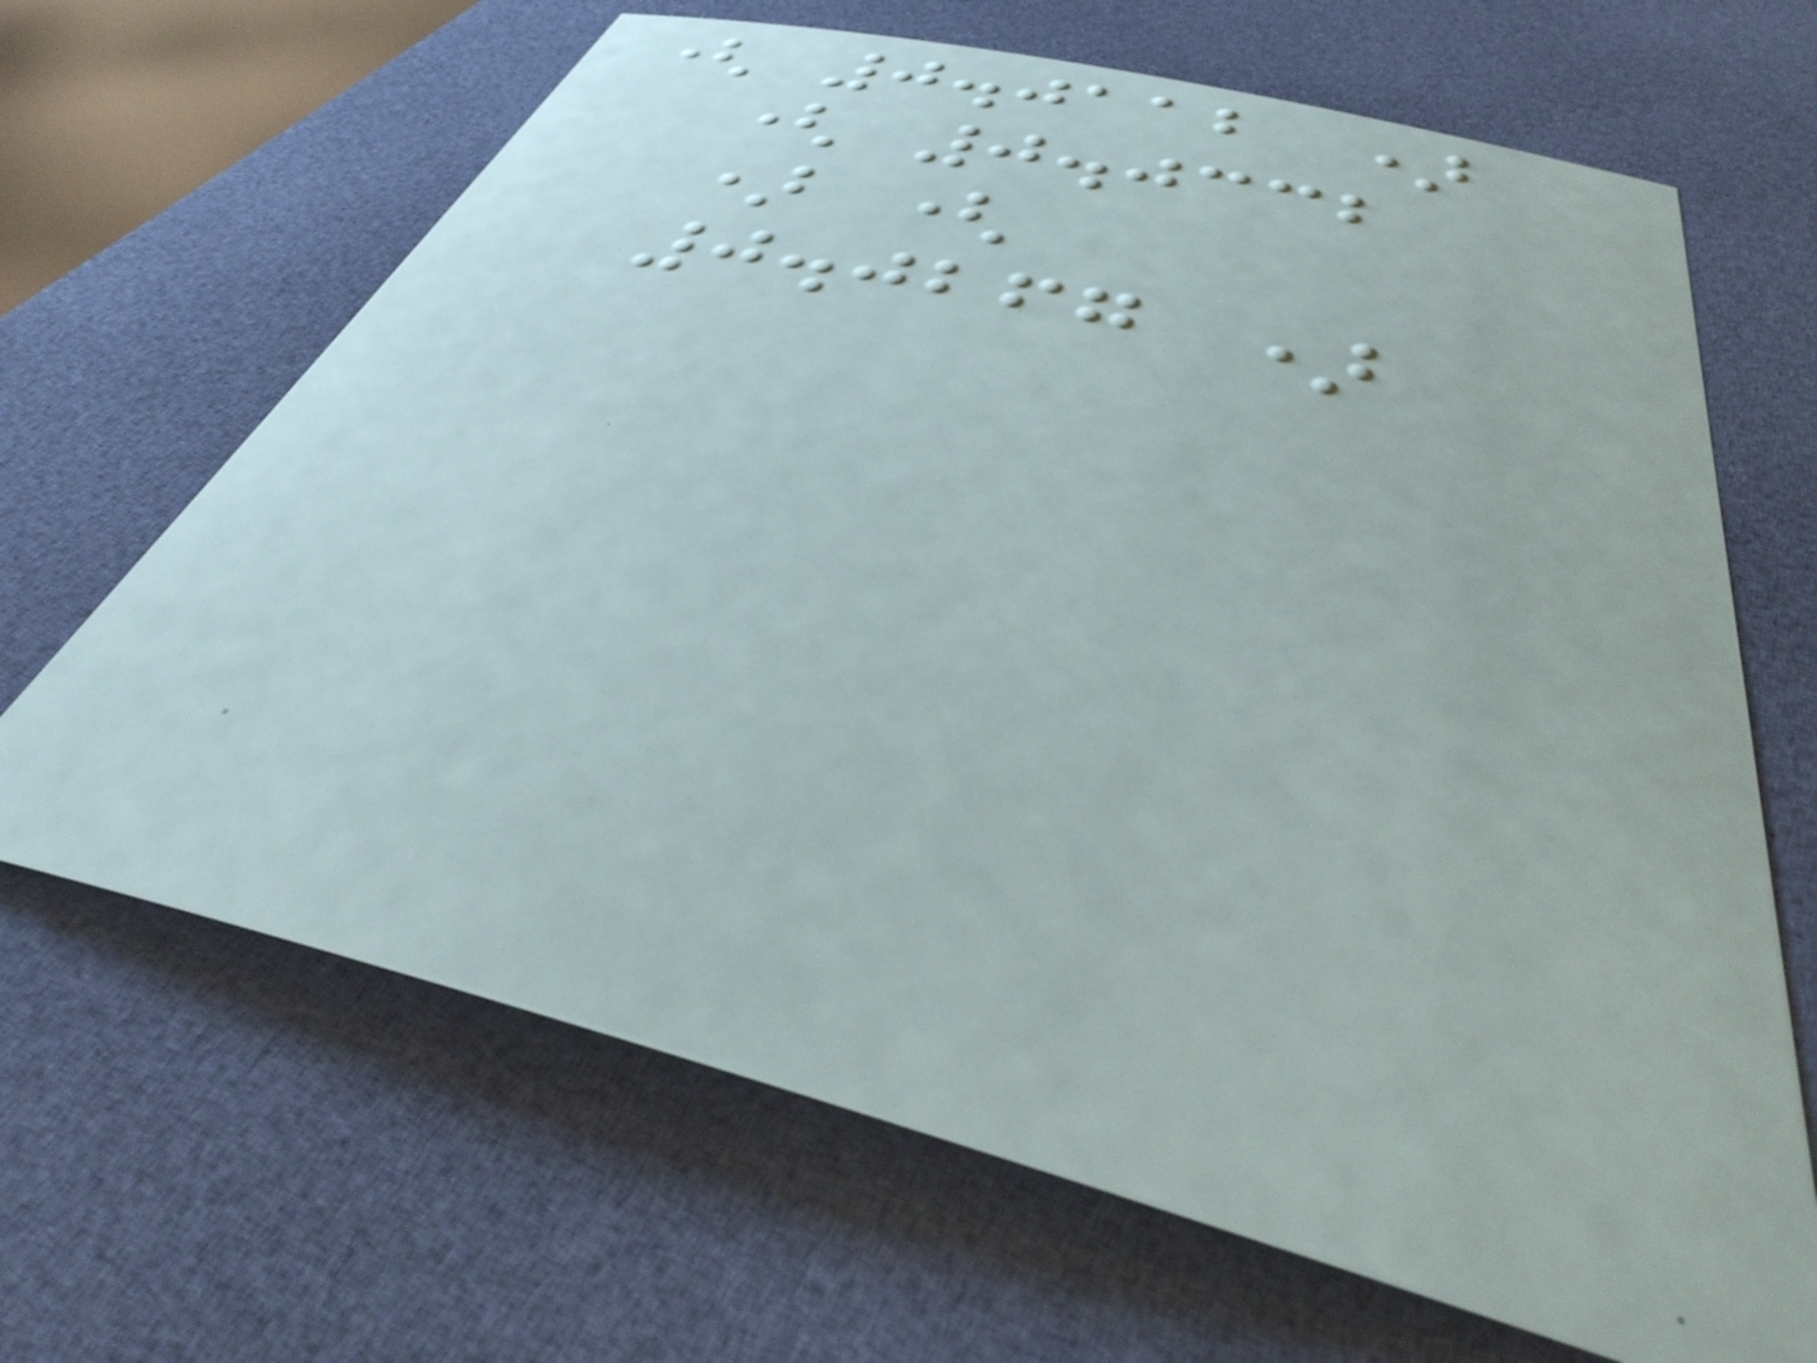( 0.0112 )
( 0.0332
) (
0.0267 )
